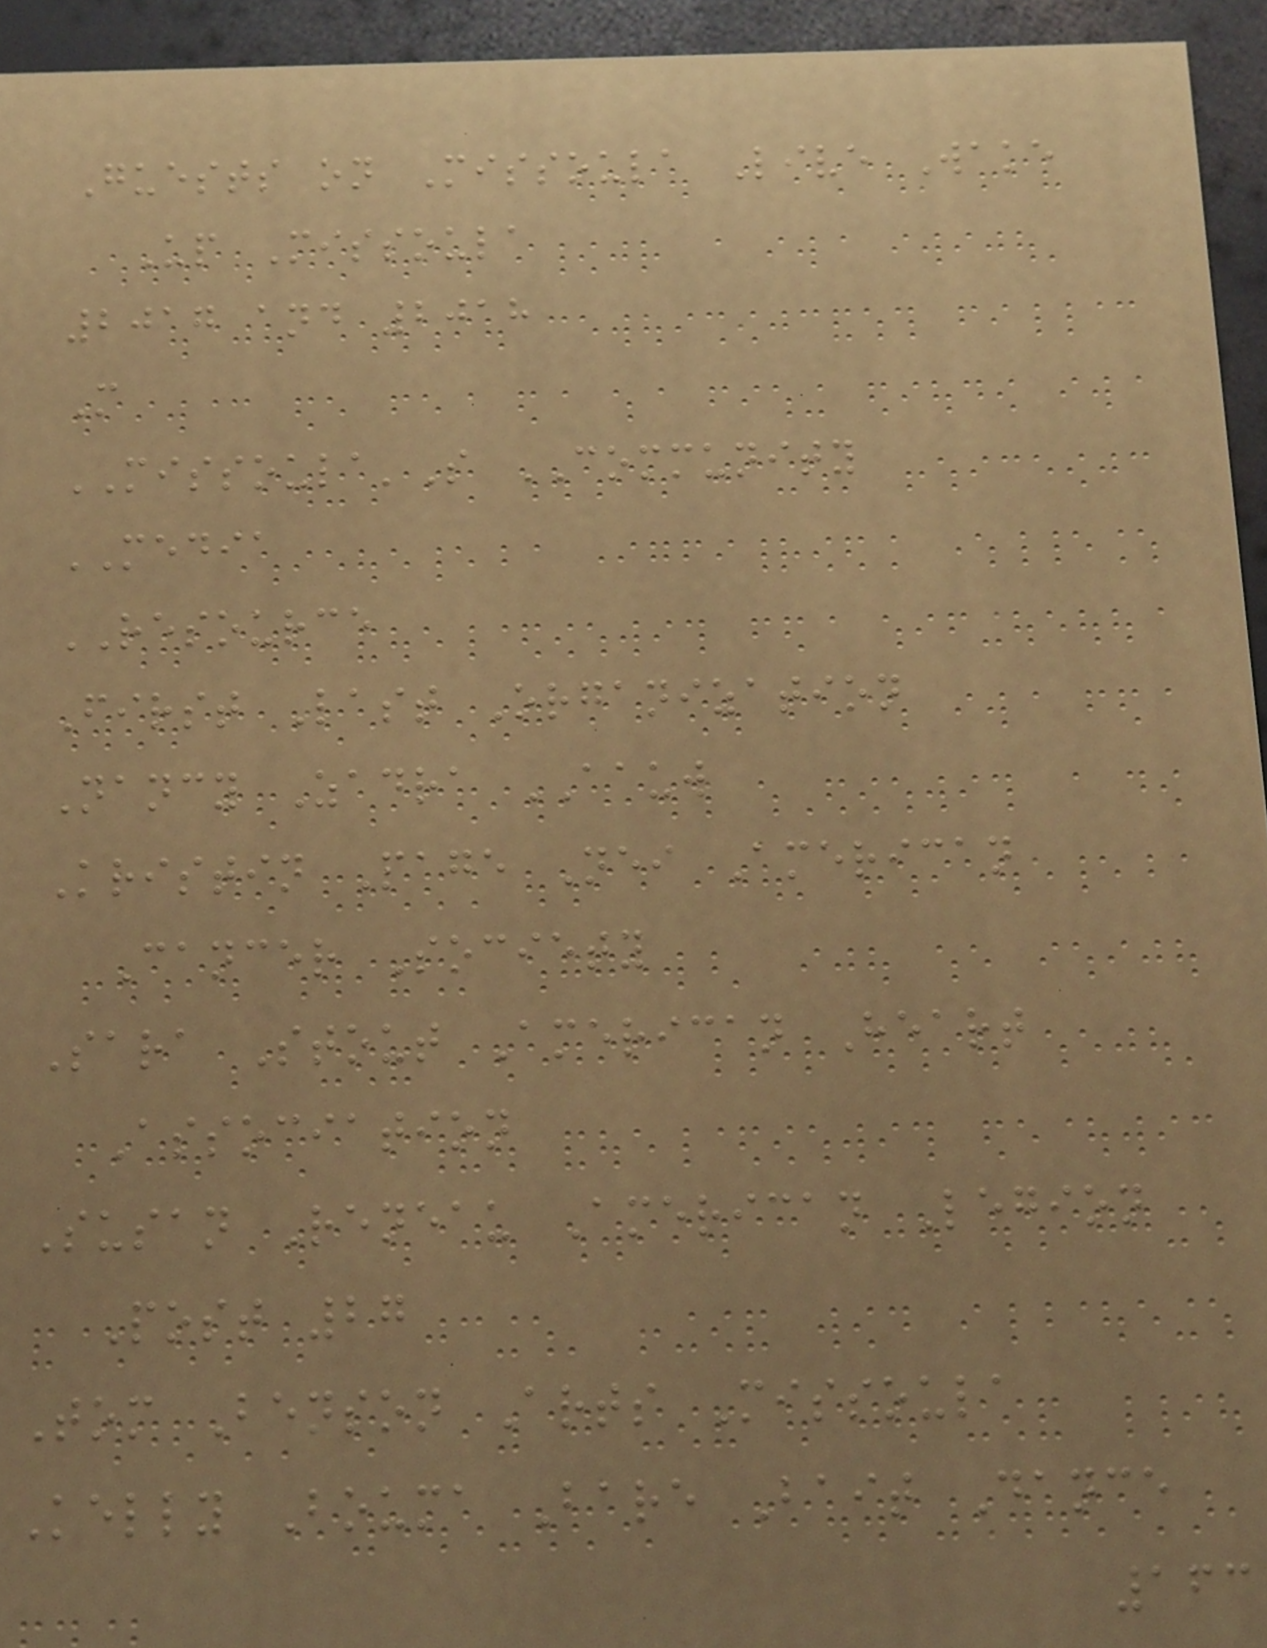Guests on Missoula Live Wake
Up Missoula
2017 and 2018
M
MISSOULA'S COMMUNITY
MEDIA
RESOURCE
First Last Organization
Nancy Zadra AAUW
Kristin Page Nei American
Cancer Society
Sara Stout American Heart
Association
Susan Reneau American Legion
Post 27
Tom Benson Arts Missoula
Kelly Bouma Bare Bait Dance
163
